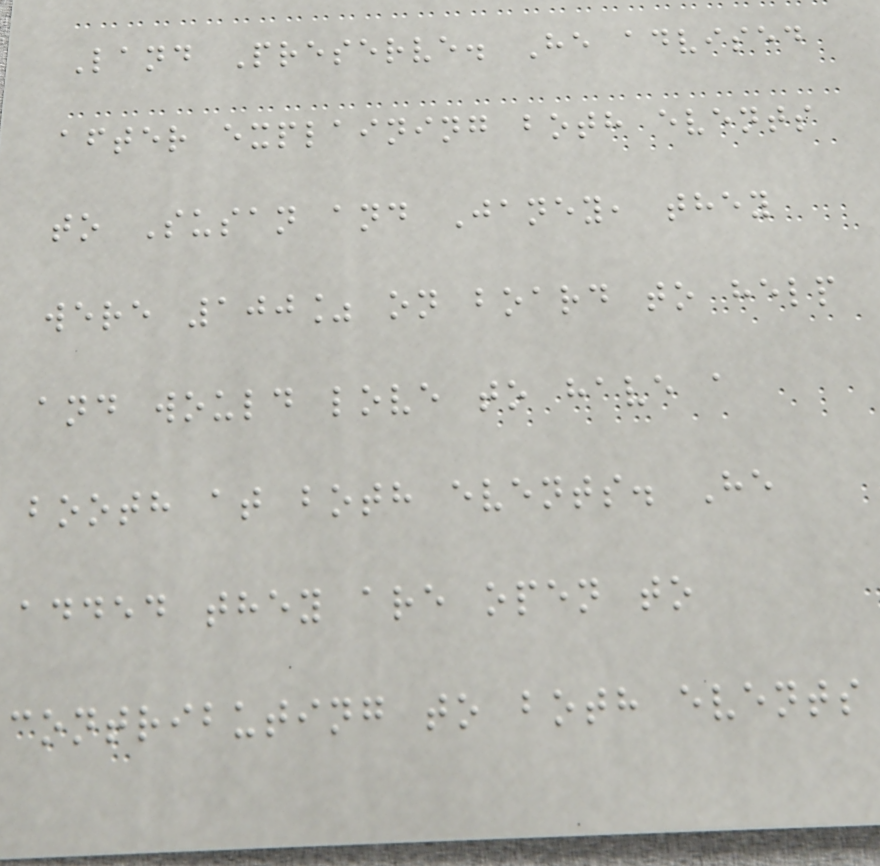Land Preserve. He advised
after explaining both events
to Susan and Janey, they
were 100% on board to help
and would love to have a
booth at both events. He
added they are open to
contributing to both events
